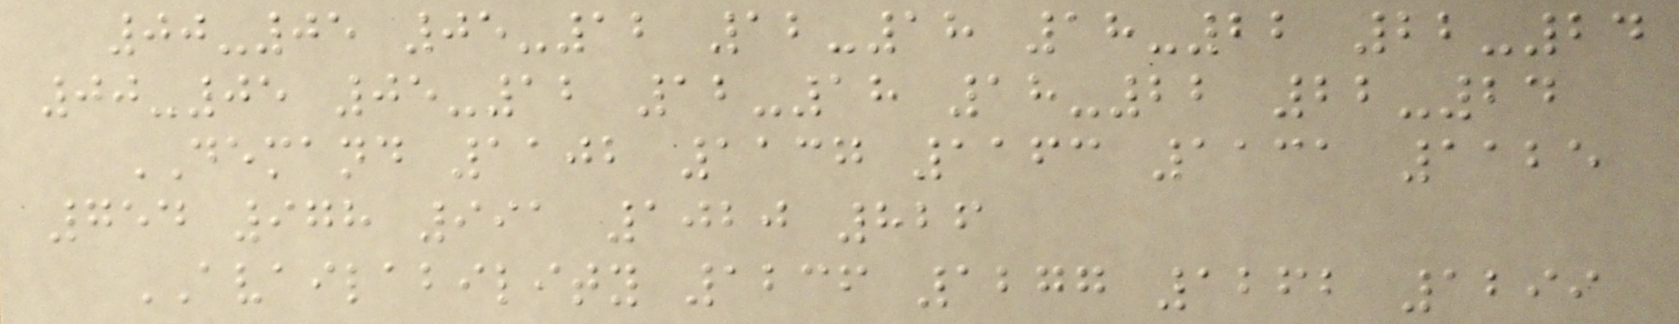00-05 05-12 12-18 18-22 22-24
00-05 05-12 12-18 18-22 22-24
DEMAND 1102 1137 1163 1131 1125
754 978 991 1020 826
AVAILABILITY 1236 1277 1262 1299
